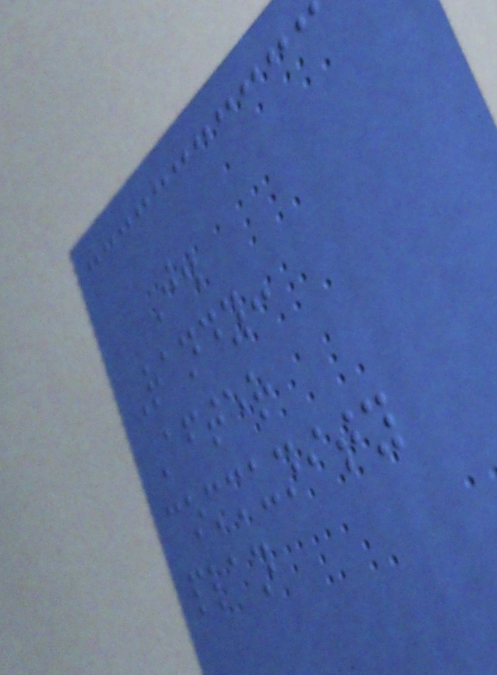J.
Randy:
After
community
plan
